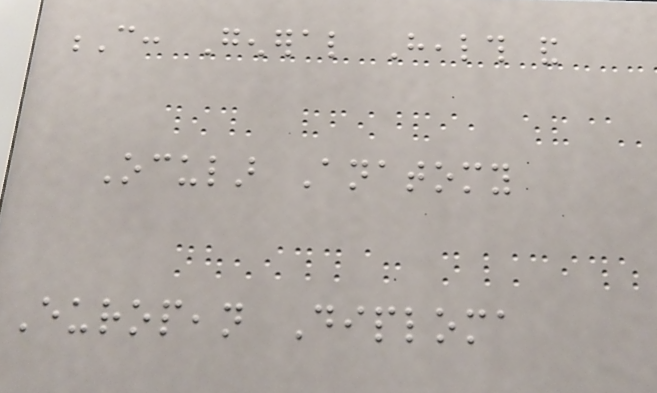C: General Health and
Ocular Anatomy
European Diploma
